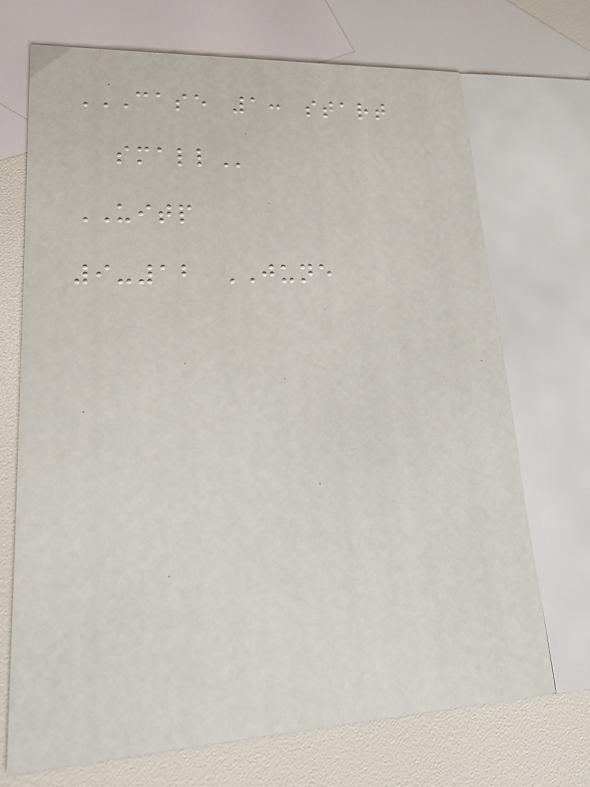CASE 1: START
SMALL
UITP
9-12 JUNE
